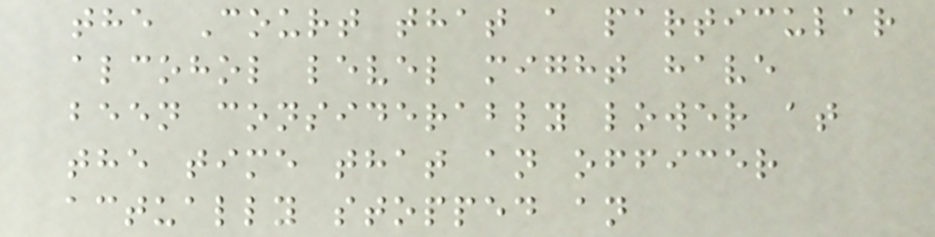the Court that a particular
alcohol level might have
been considerably lower at
the time that an officer
actually stopped an
